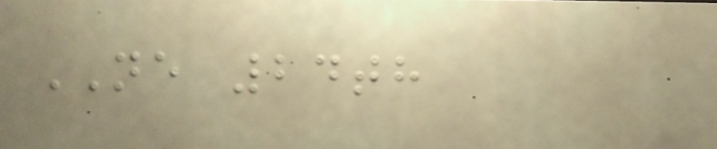NE 24th
